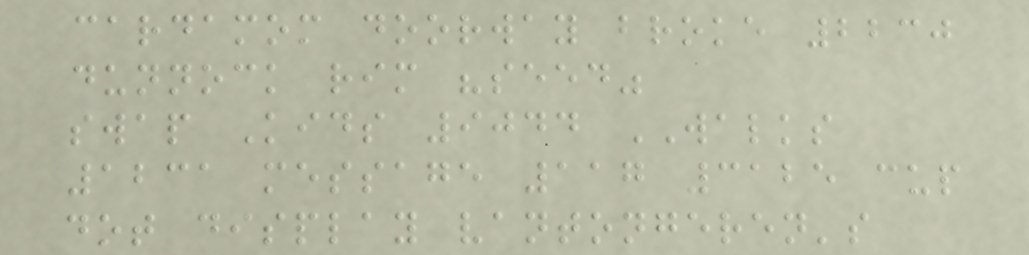cardamom doorway broke 2230
dunnock rim "seed"
swap Kids 9044 WALKS
1231 message 117 3125 cup
dot display vantongeren's
